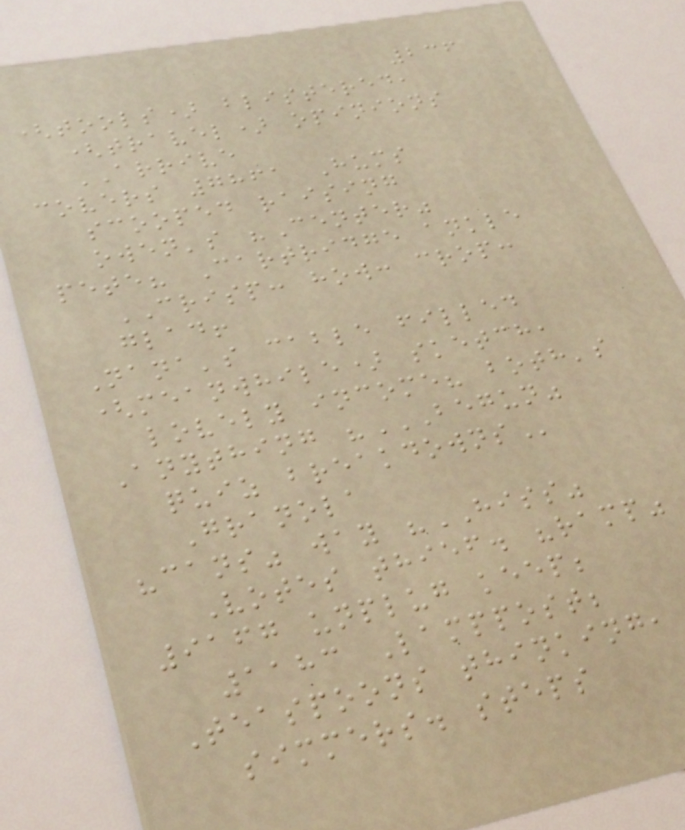236
(tools) blistered,
(travel) opinions
ARRIVE
covers 7861 Hums
scooped raising
owen's "Center"
pete? Cartridge ankle
CRISP: how: crop:
glad!
Nana's cable filled
(meanwhile) sketch,
lovely income? both's
Anything "BEGUN"
QUIZ BREAKDOWNS
Granola
"cans" way "HISS"
Votes thief. "ramp"
9167 unplug keep;
1183 Lamppost;
Teaspoons thinking,
simmers. steps
